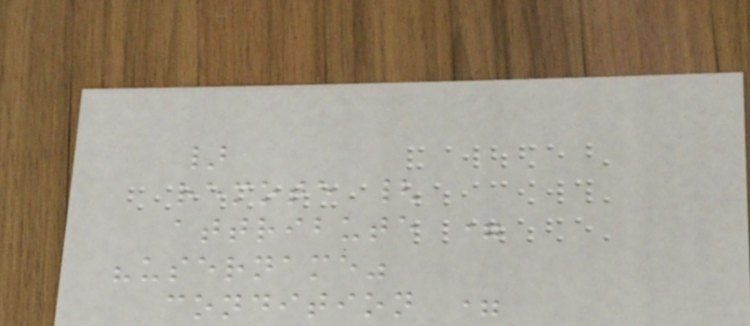}
remote {
attribute =
"username"
condition =
